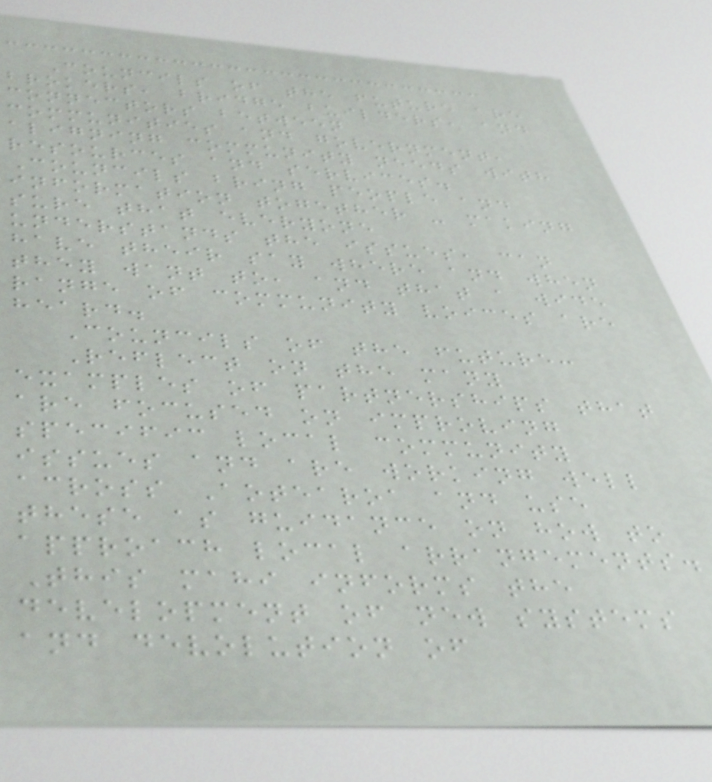Councils of the future are
brokers, bridge builders, and
connectors between
communities and government,
aligning community needs with
resources and services.
Councils bring people and
information together - making
sure that everyone
understands the issues, can
have their say where and when
they want to, and that a wide
range of community voices are
heard.
Councils of the future:
Reflect on the many
examples of partnerships that
are focused on improving
specific local community
issues and are working well
across Aotearoa and use
these as guidance on how to
approach local arrangements.
This mahi informs the
development of new systems
and devolution of
